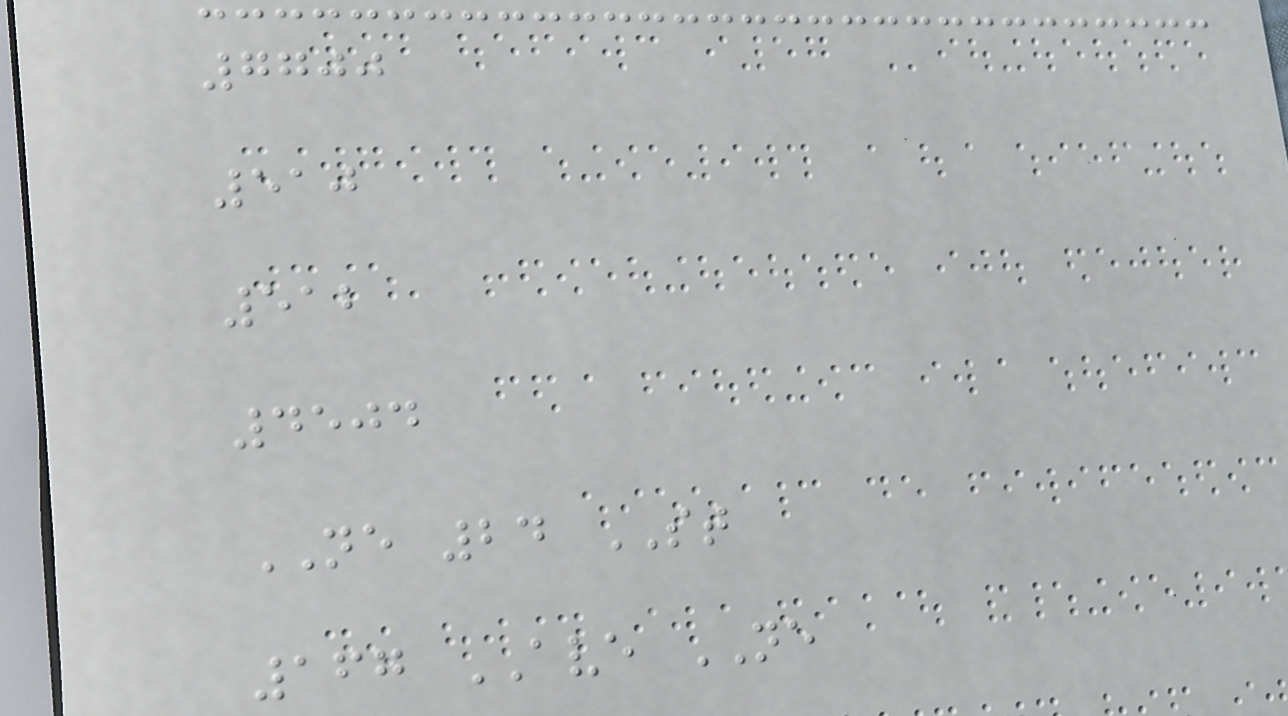7700
510
512
4504
NE 24 ST
167 AVE NE
